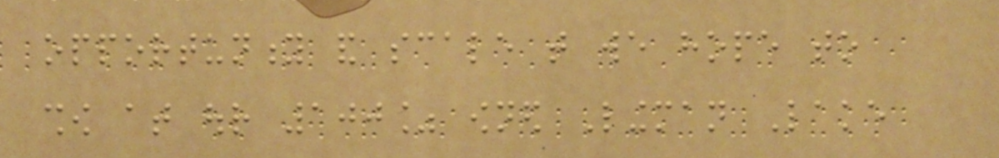opportunity and scale that we hope to
show at our 100% owned Lingman Lake
